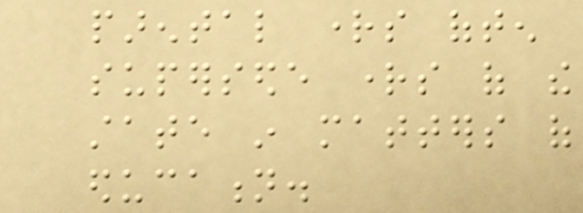parental rights often
supersede rights of the
state in matters of
education.
